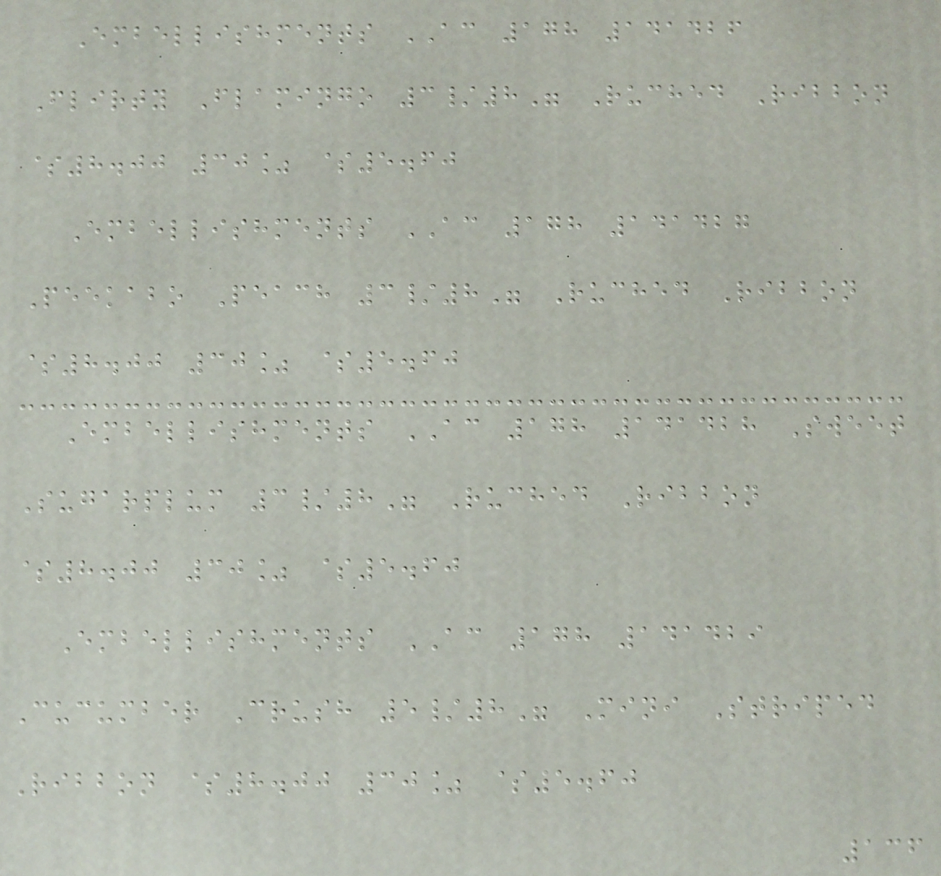Embellishments AC 178 141426
Flirty Flamingo 3/8" Ruched Ribbon
$8.00 30% $5.60
Embellishments AC 178 141427
Peekabo Peach 3/8" Ruched Ribbon
$8.00 30% $5.60
Embellishments AC 178 141428 Sweet
Sugarplum 3/8" Ruched Ribbon
$8.00 30% $5.60
Embellishments AC 178 141429
Cucumber Crush 5/8" Mini Striped
Ribbon $8.00 30% $5.60
136
